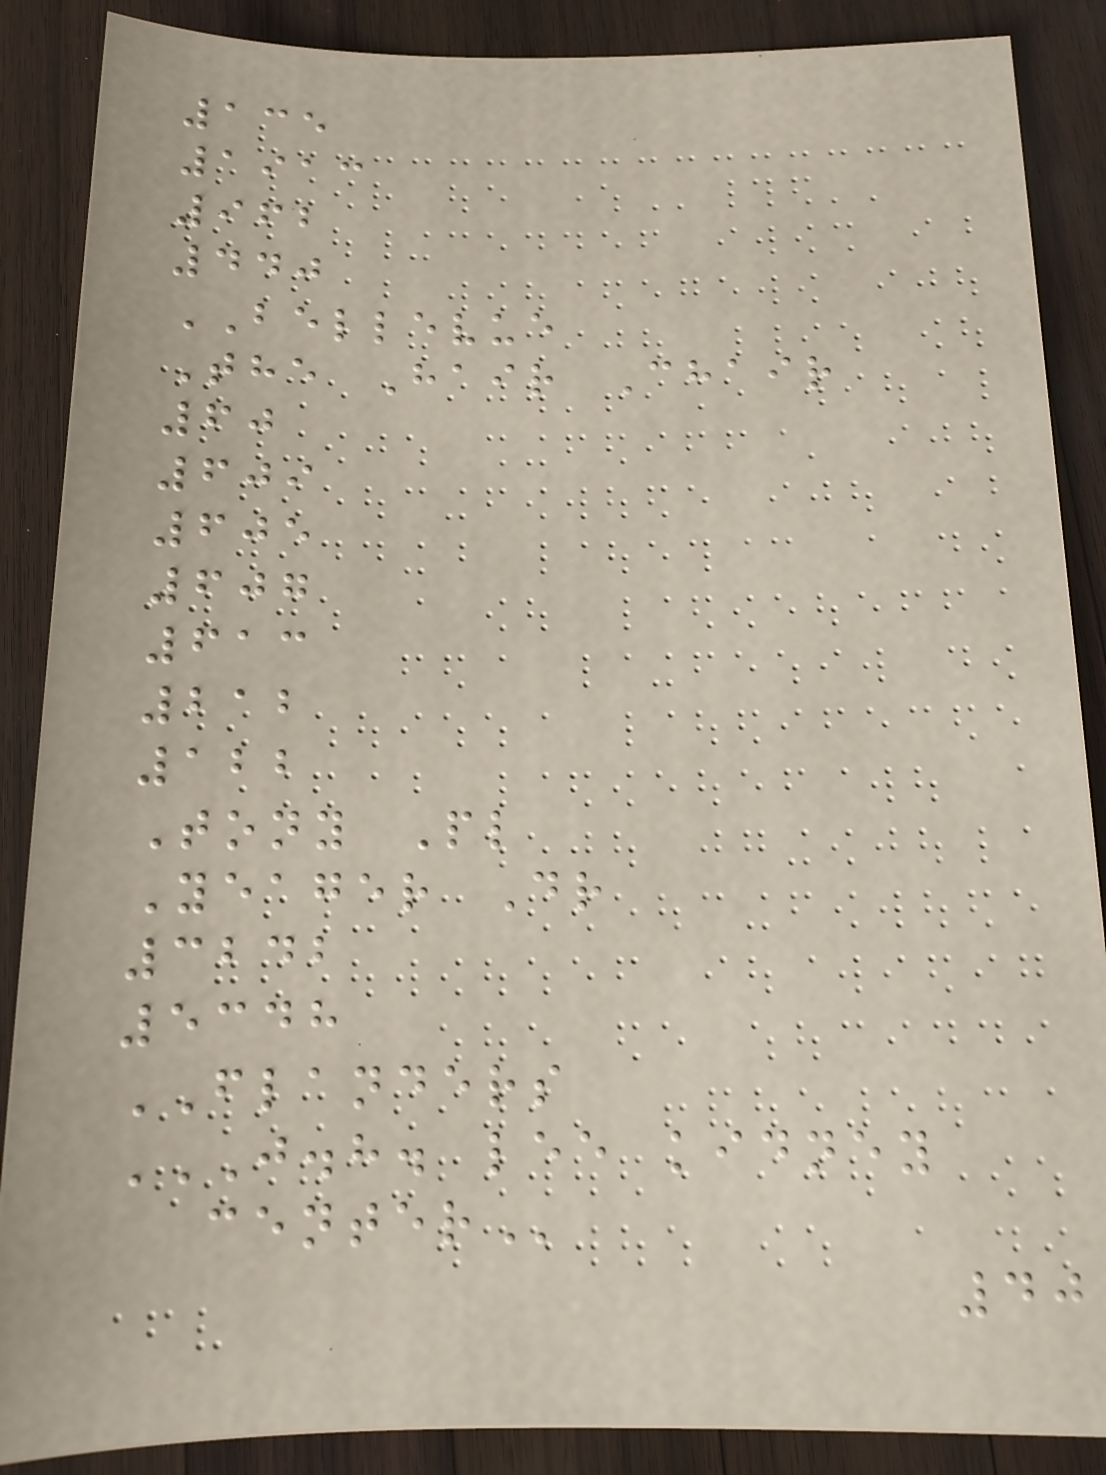135
1913
962
440
BELLEVUE
The Hair Chair
60
609
605
607
613
212
122
Tony Pl
Yeager Dr
3242
5348
FLANDERS
J.H. LEE KIDNEY
CENTER
40
